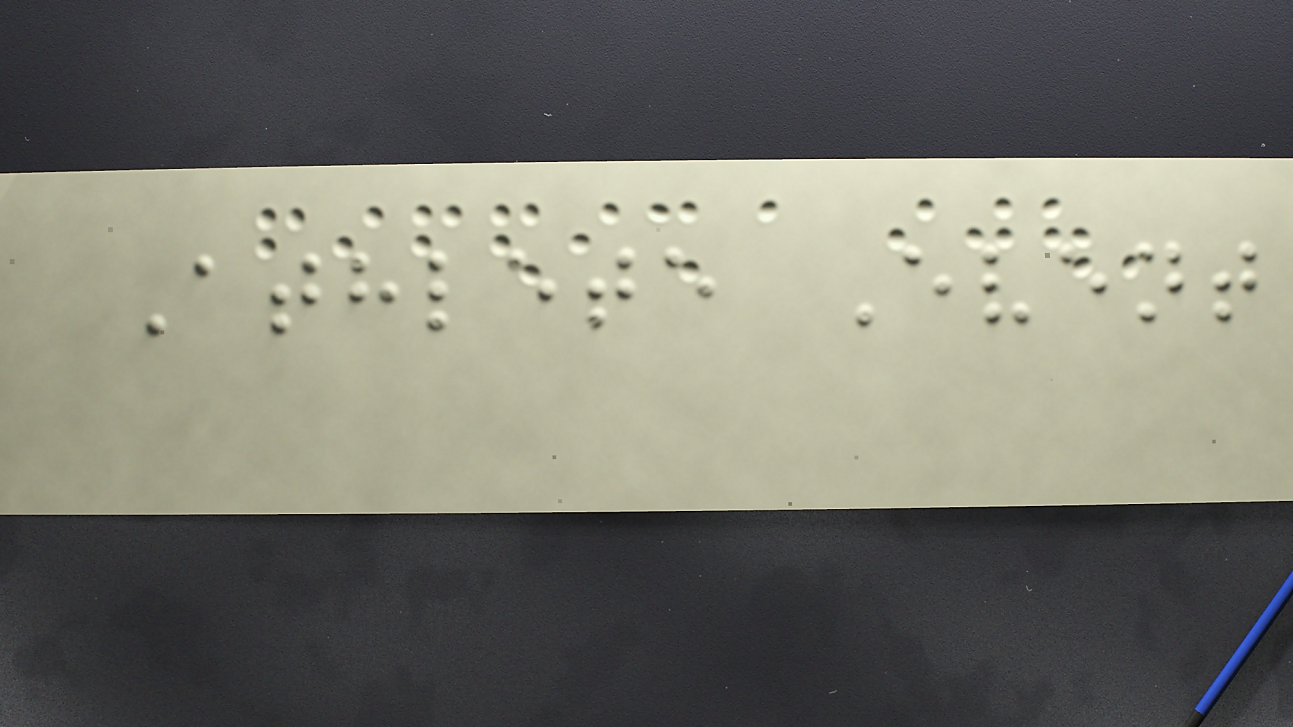Athlete Event
